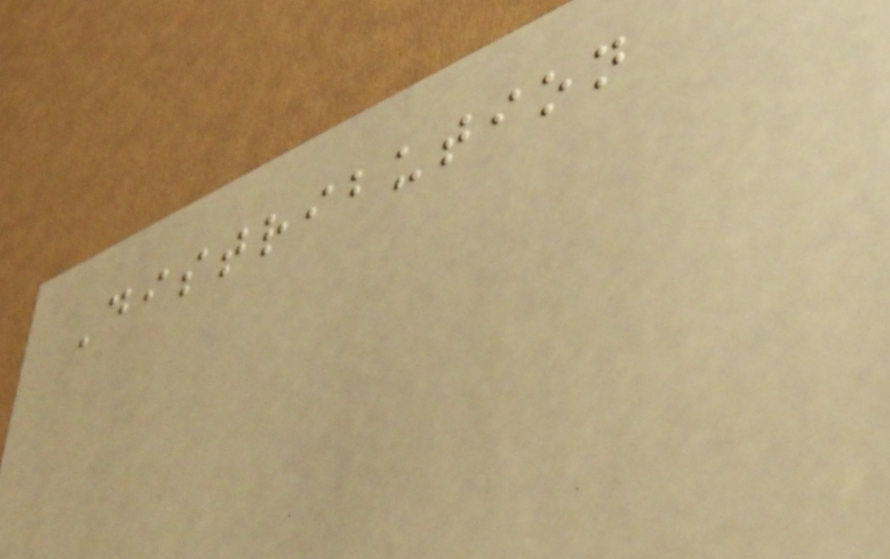Distribution
